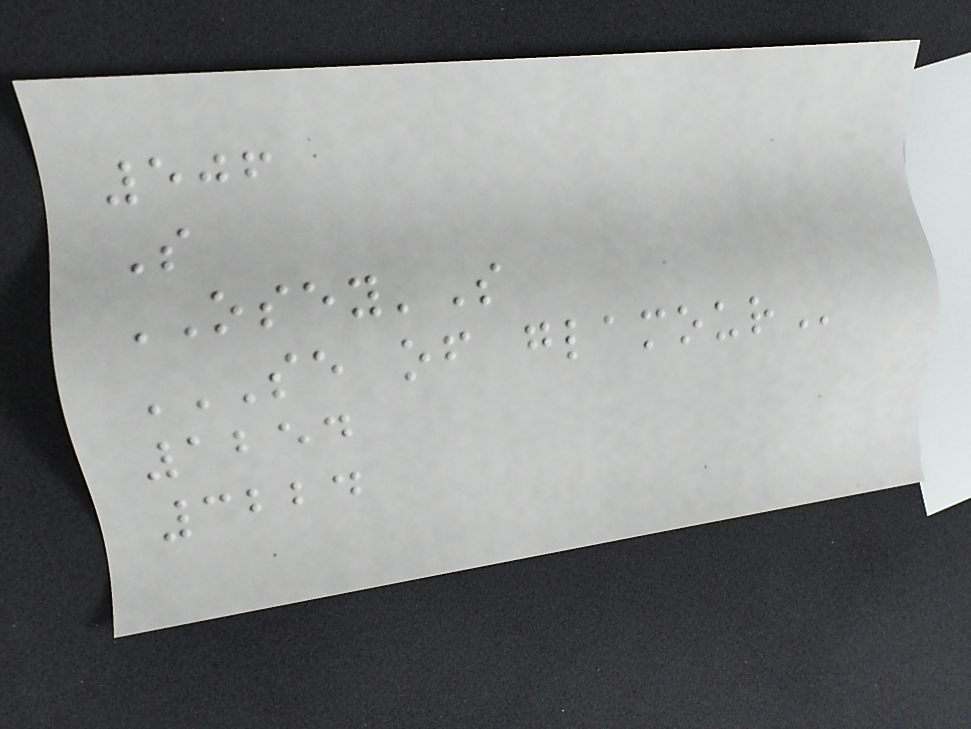506
S
OSEY'S
SE OF GLAMOUR
1254
3224
